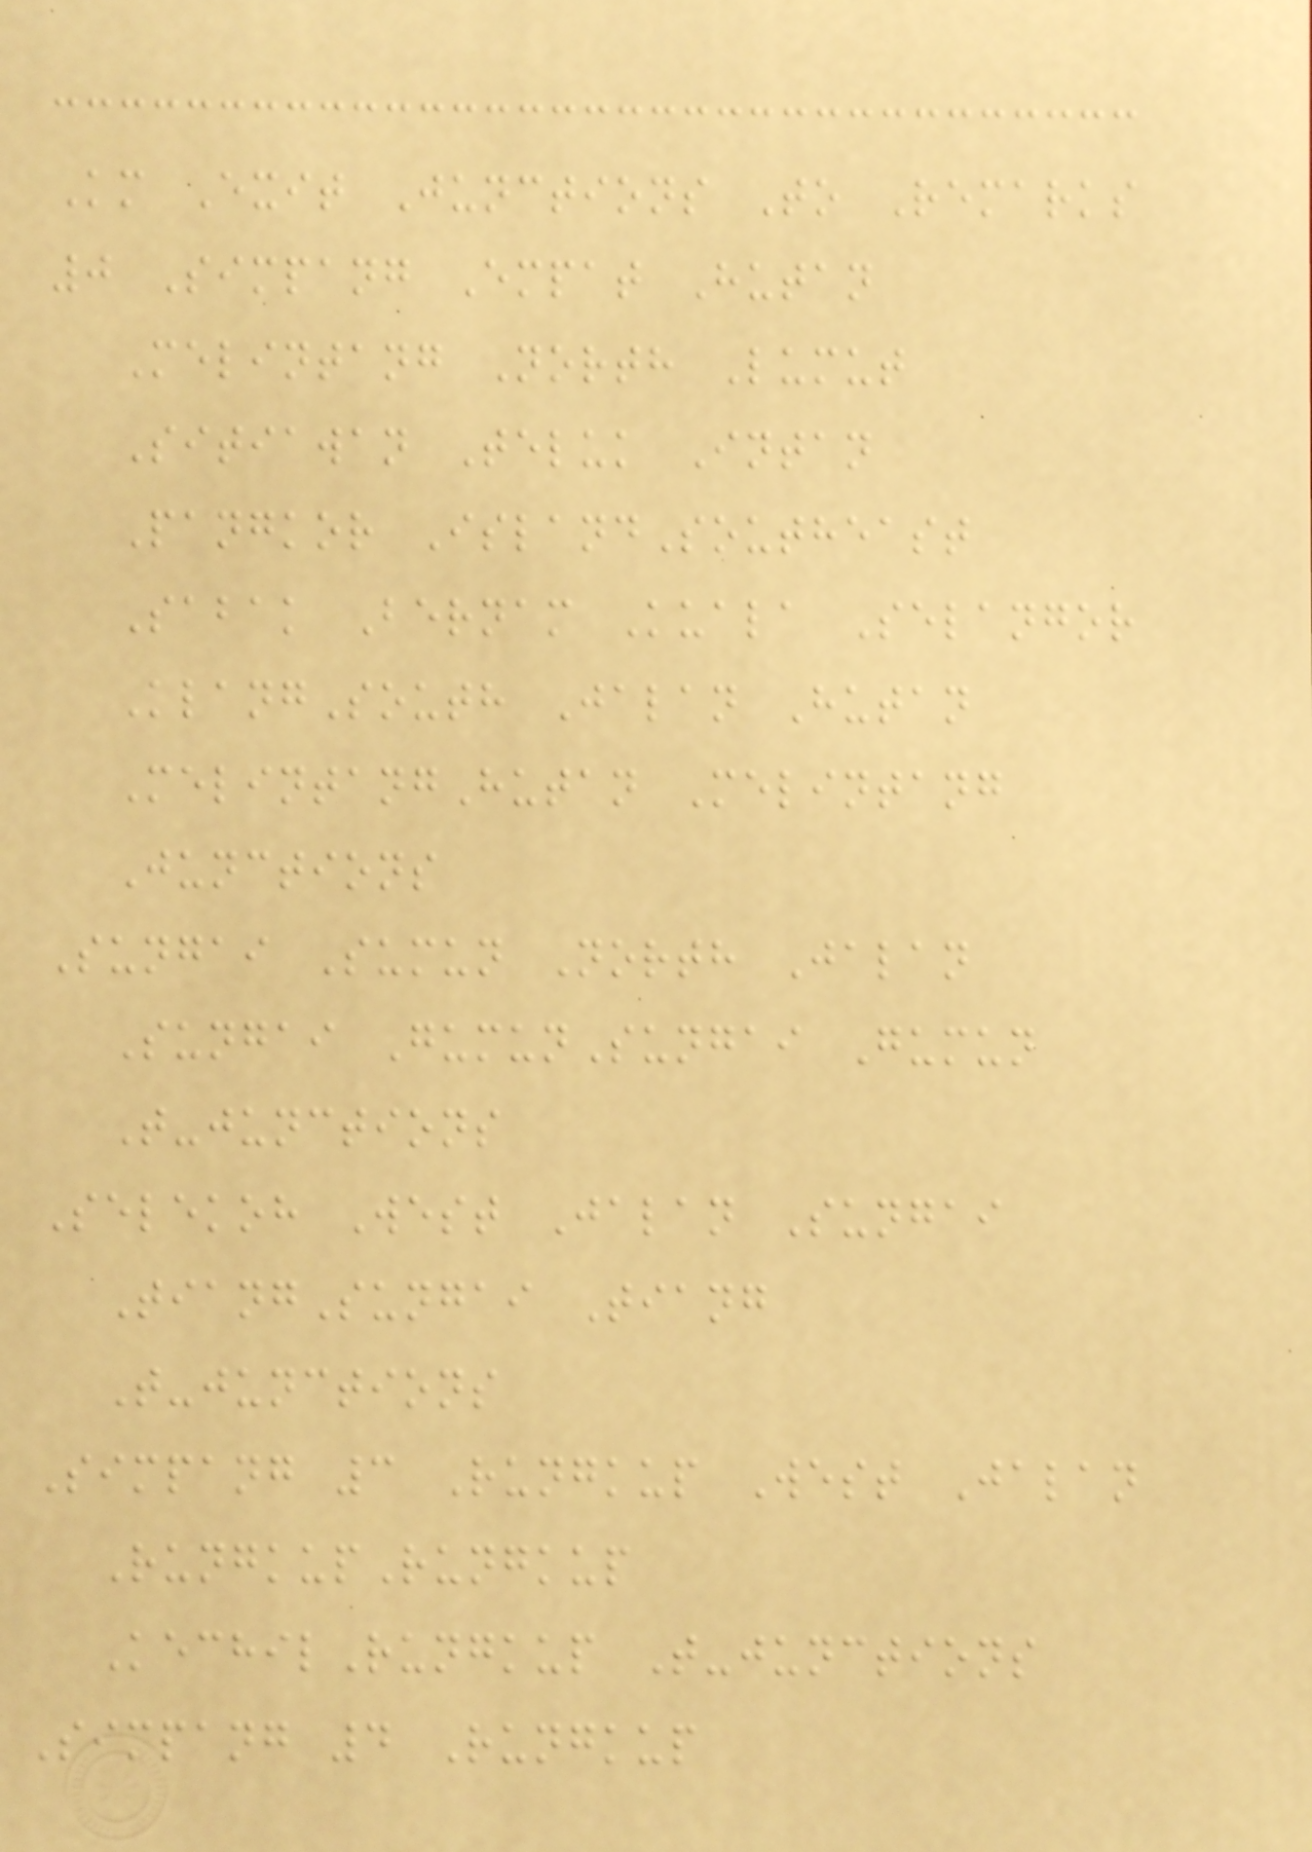Km Exit Junctions To Remarks
0 Simpang Empat Hutan
Melintang North Lumut
Sitiawan Teluk Intan
Pangkor IslandSoutheast
Sabak Bernam Kuala Selangor
KlangSouth Jalan Hutan
MelintangHutan Melintang
Junctions
Sungai Sumun North Jalan
Sungai GumunSungai Gumun
T-junctions
Selekoh West Jalan Sungai
TiangSungai Tiang
T-junctions
Simpang 3 Rungkup West Jalan
RungkupRungkup
KechilRungkup T-junctions
Simpang 4 Rungkup
